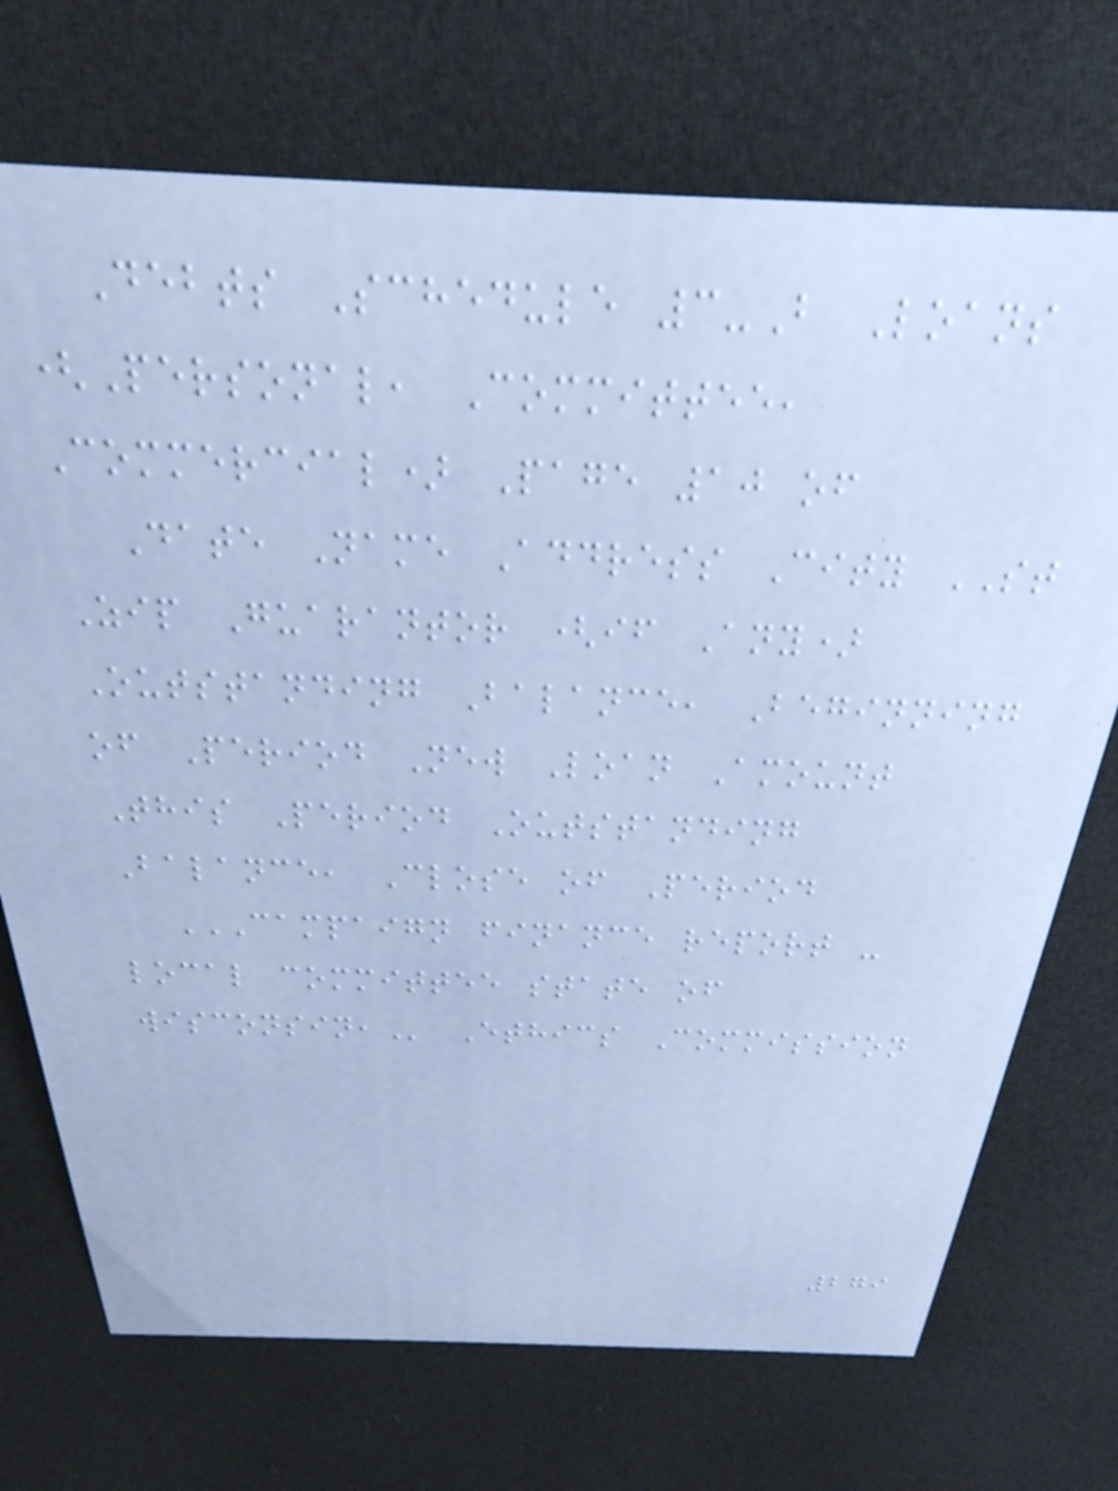Debts Schedule 3-B Loans
(Personal, Committee,
Commercial) Page 10 of
Date Name Address City ST
Zip Guarantor (if Any)
Outstanding Balance, Beginning
of Period New Loan Amount
This Period Outstanding
Balance, Close of Period
CAMPAIGN FINANCE REPORT -
LOCAL COMMITTEE STATE OF
WISCONSIN, Ethics Commission
279
